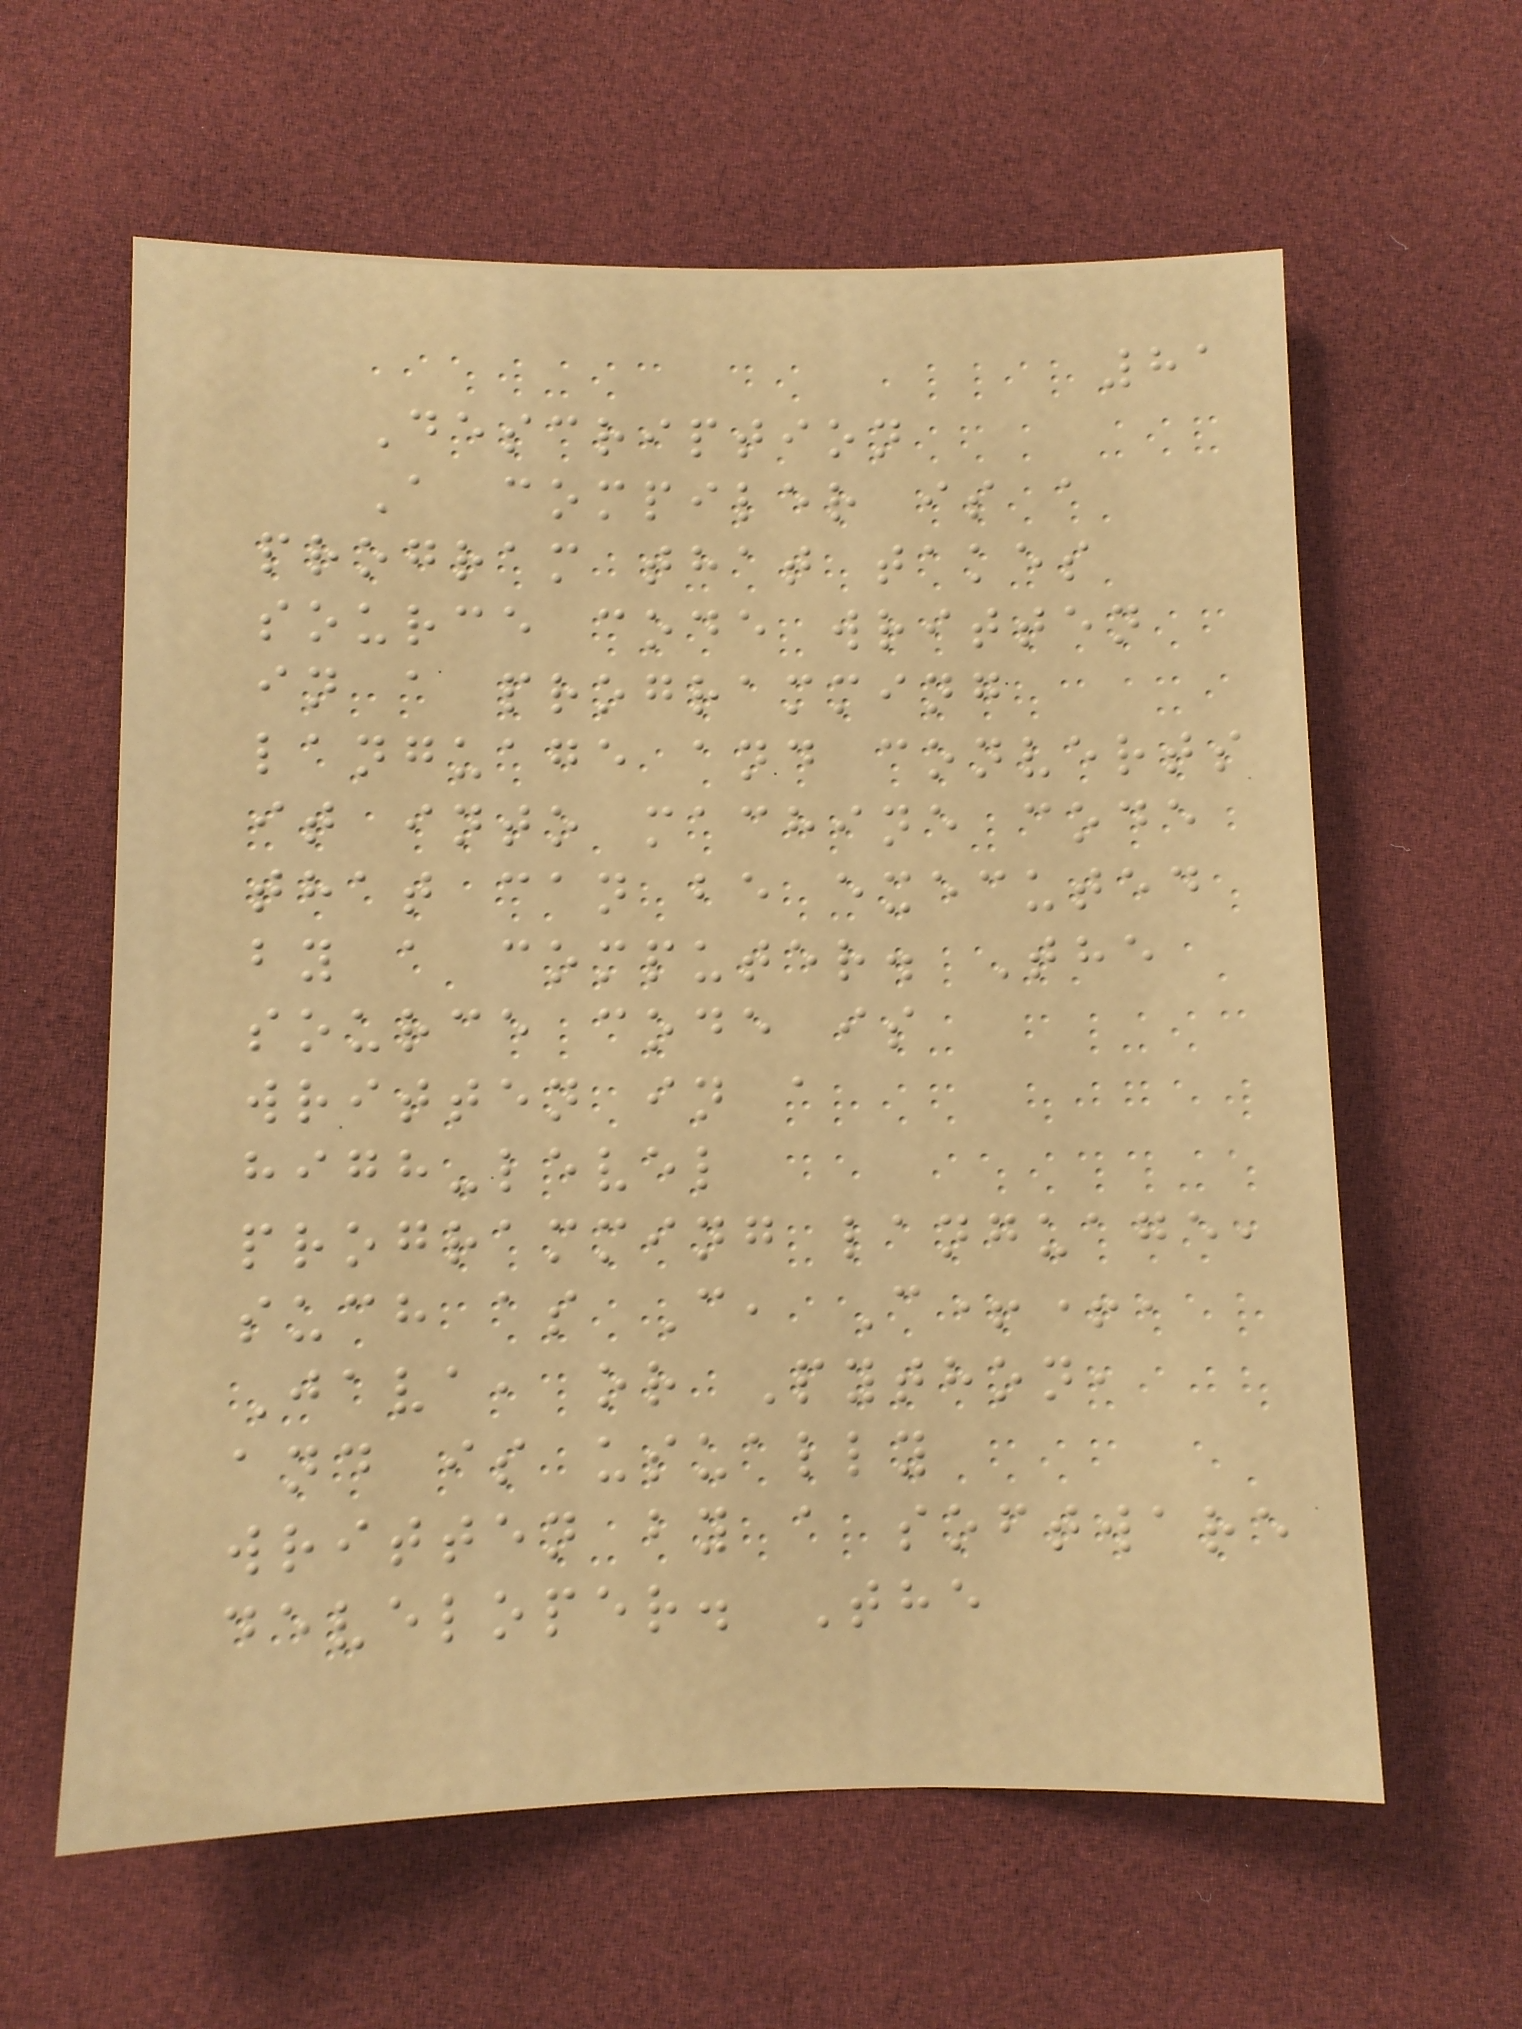81
Description
A compiler is a
program that takes
source code written
in a programming
language and converts
it into machine code
that can be executed
by a computer. The
source code is
written in a
high-level
programming language,
such as C, C++,
Java, or Python,
and is usually
written by a software
developer. The
